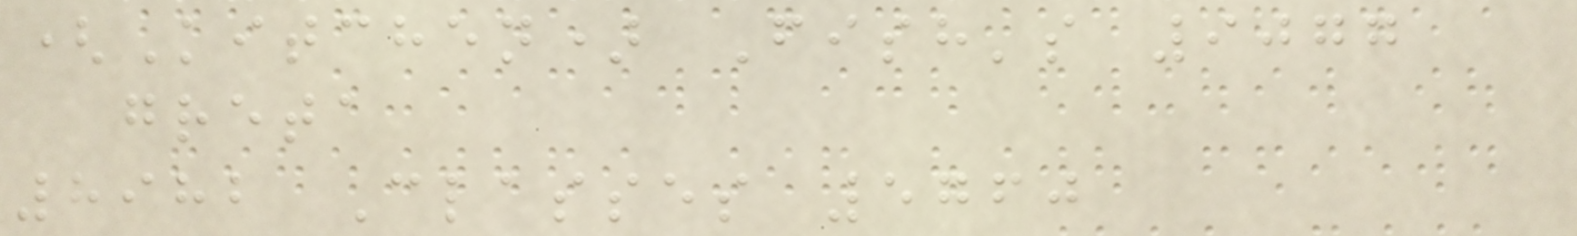(Kitchen) Fish's 9077
greta
8982 Classes 5760
